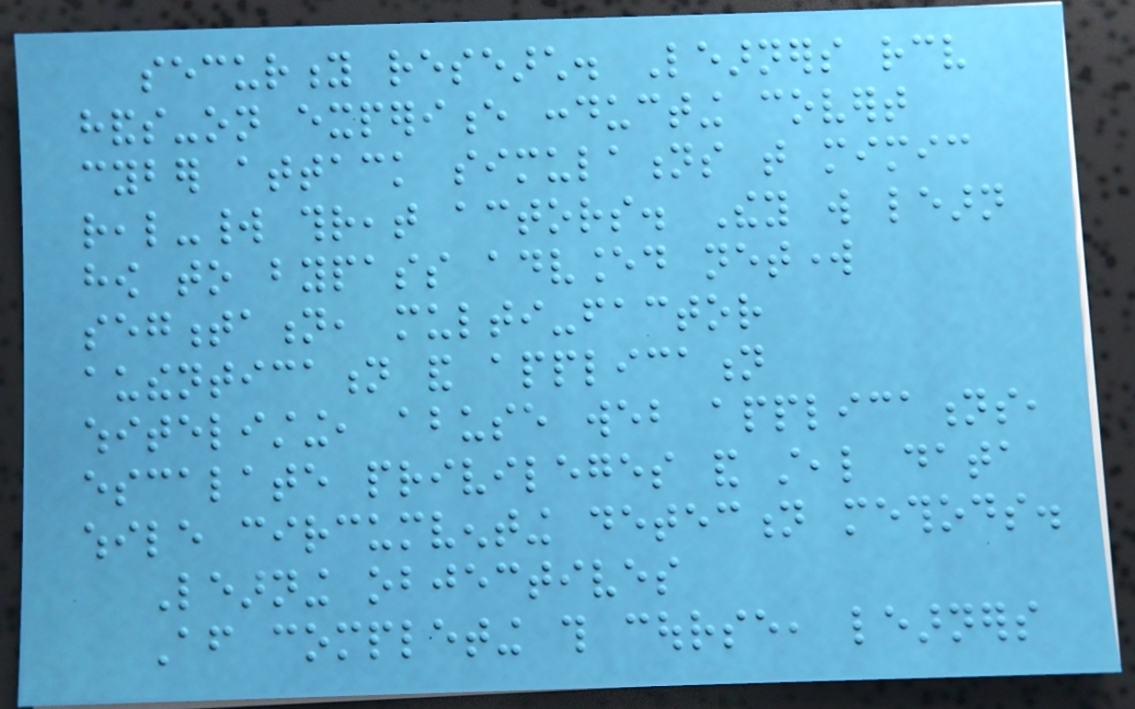security research. Learners receive
hands-on experience conducting covert
cyber attack simulations that mimic
real-world threat actors. They will learn
how to bypass advanced network
segmentation, multi-factor
authentication and application
whitelisting, abuse web applications,
escalate privileges and steal data
while circumventing detection methods.
Learning objectives
After completing this course, learners
